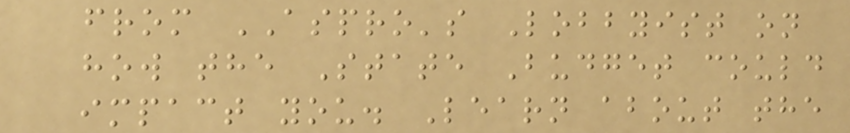from ASPRO's Lobbyist on
how the State Budget could
impact you. Learn about the
